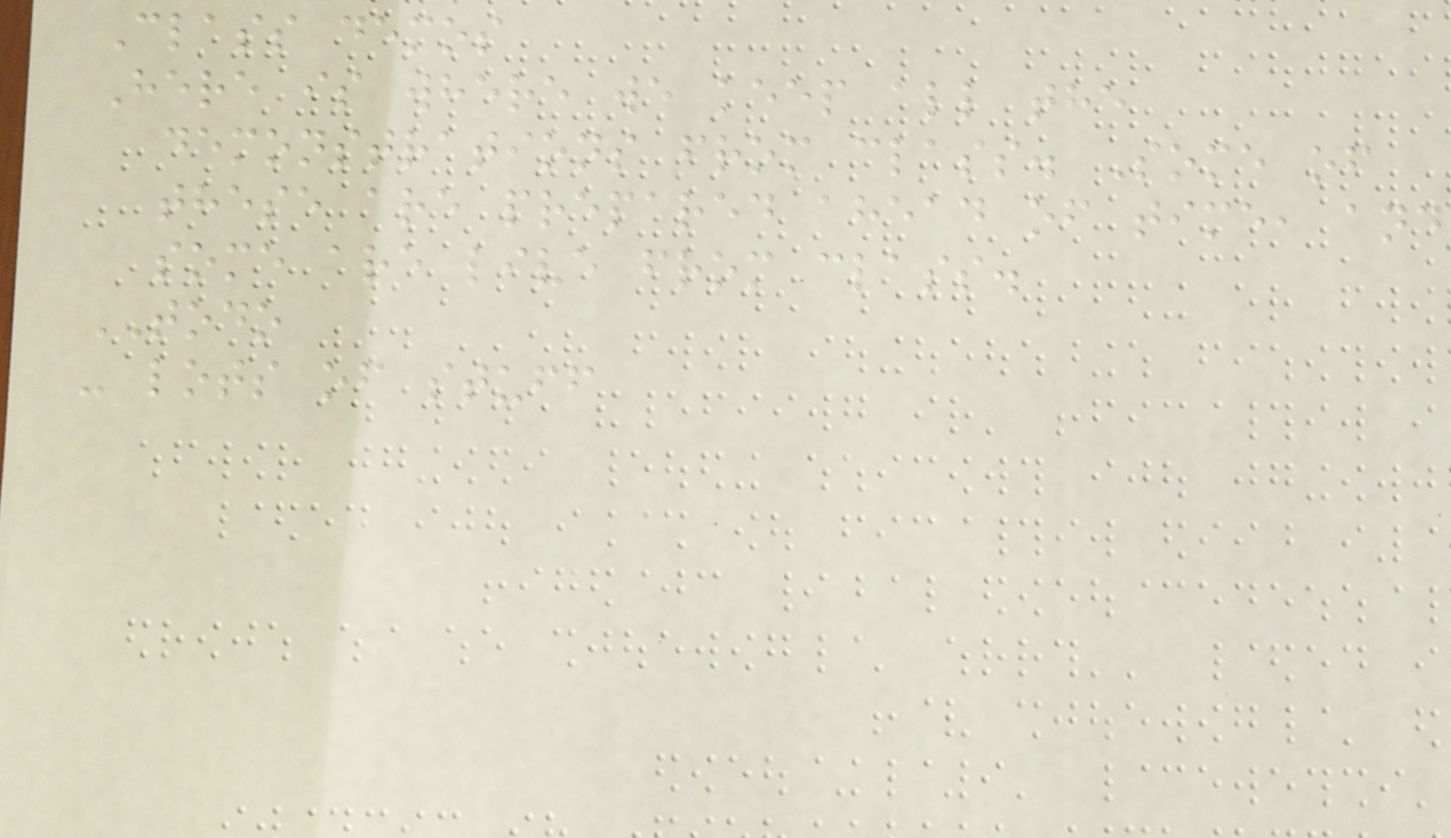Class demos
Here is where we keep all the
demonstrations from class. Some of
these are prepared ahead of time, and
some are live from class.
TODO
- lots of stuff
